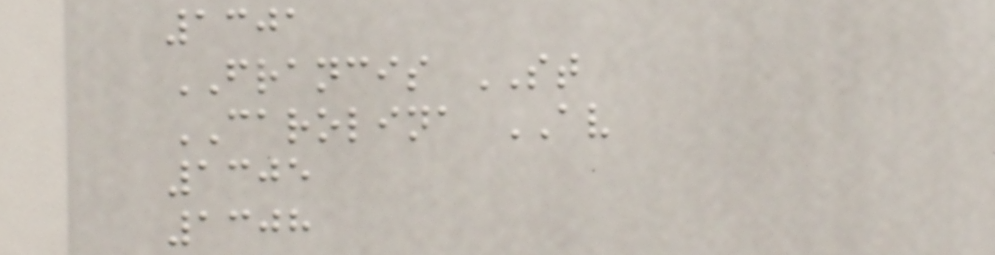1301
FRANCIS ST
CAROLINA AV
1305
1308
